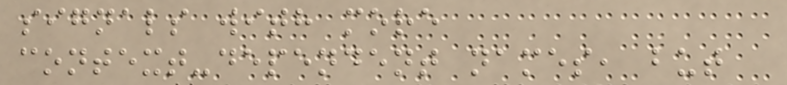signals with more
context-dependent names, but
